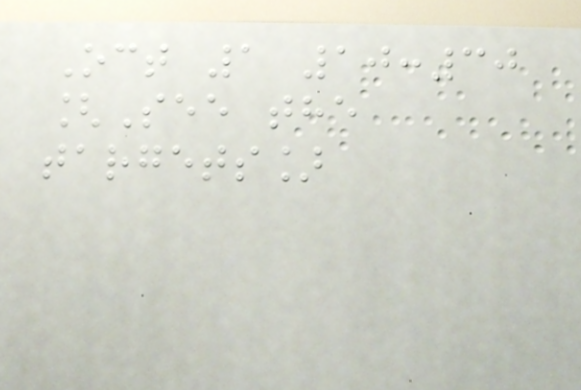Oct 1 10:30
[See the
targets]
